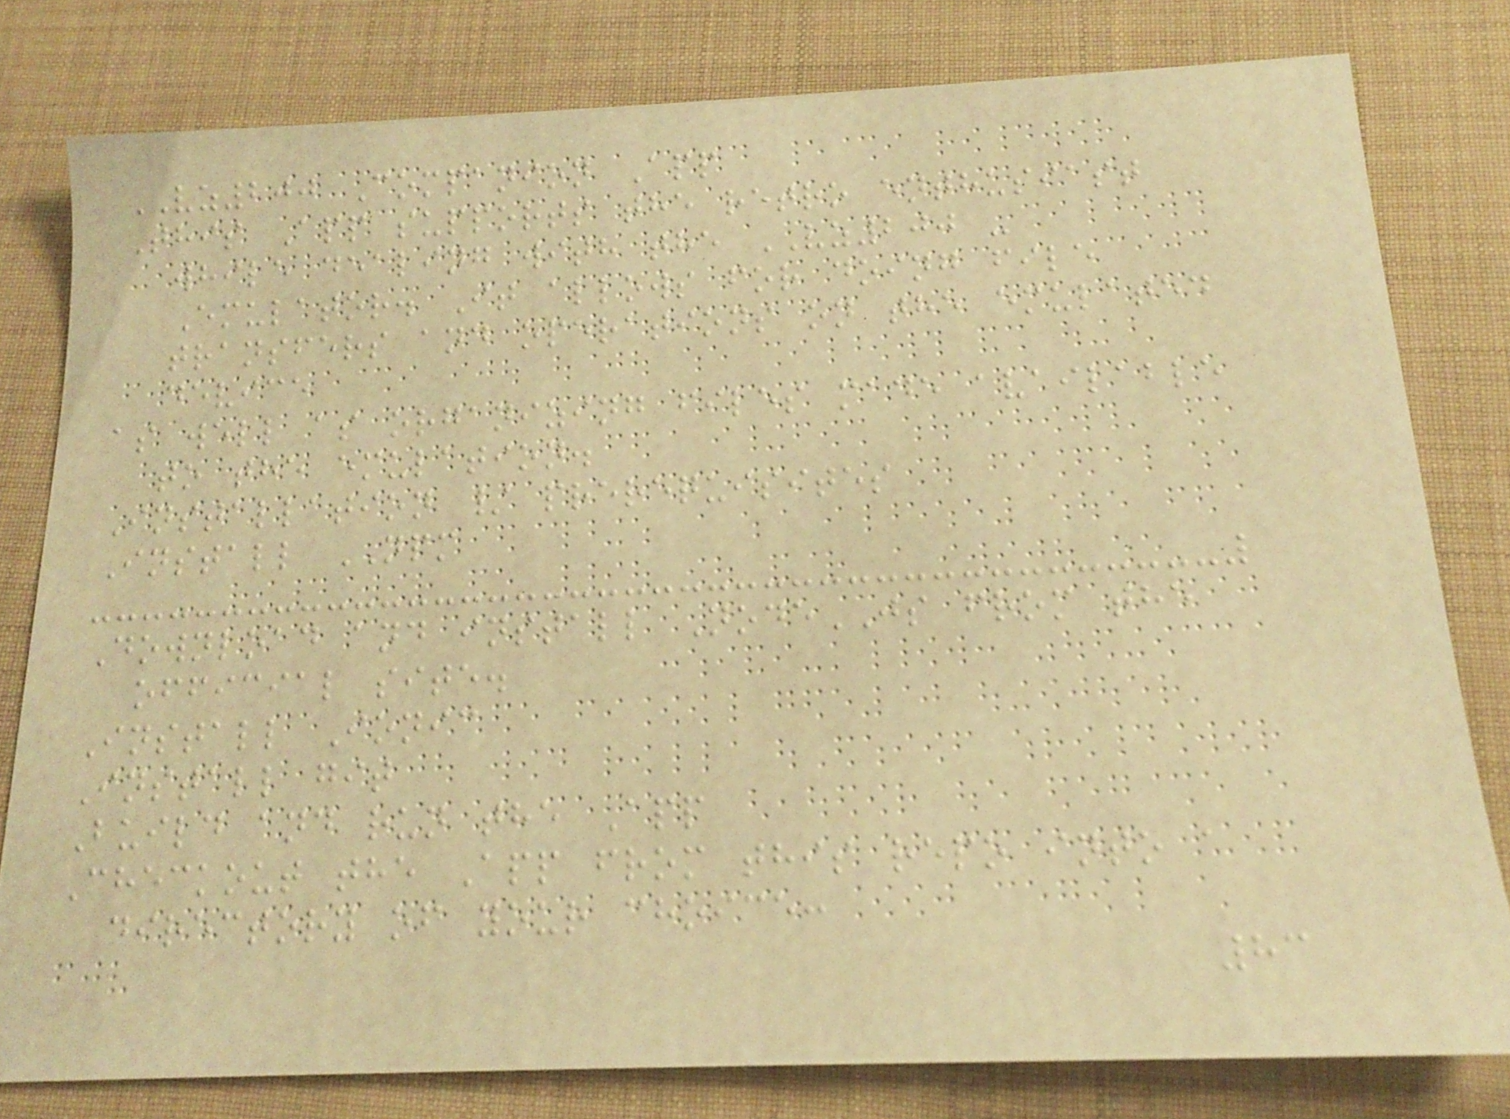VZ200 Companion App
This App supports the retro enthusiast
while dealing with the VZ200 -
Emulator. It allows for doing file
transfers and operations on the emulated
device
as well as organizing files made available
to the emulation.
Installation / prerequisites
Install NPM
Download and install NodeJS from the
official site.
Install Ionic
Install git
Build and run the App
Checkout the App from this repo into a
directory of your choice:
83
